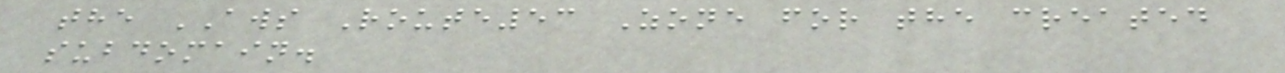the AWS Route53 Zone for the created
subdomain.
